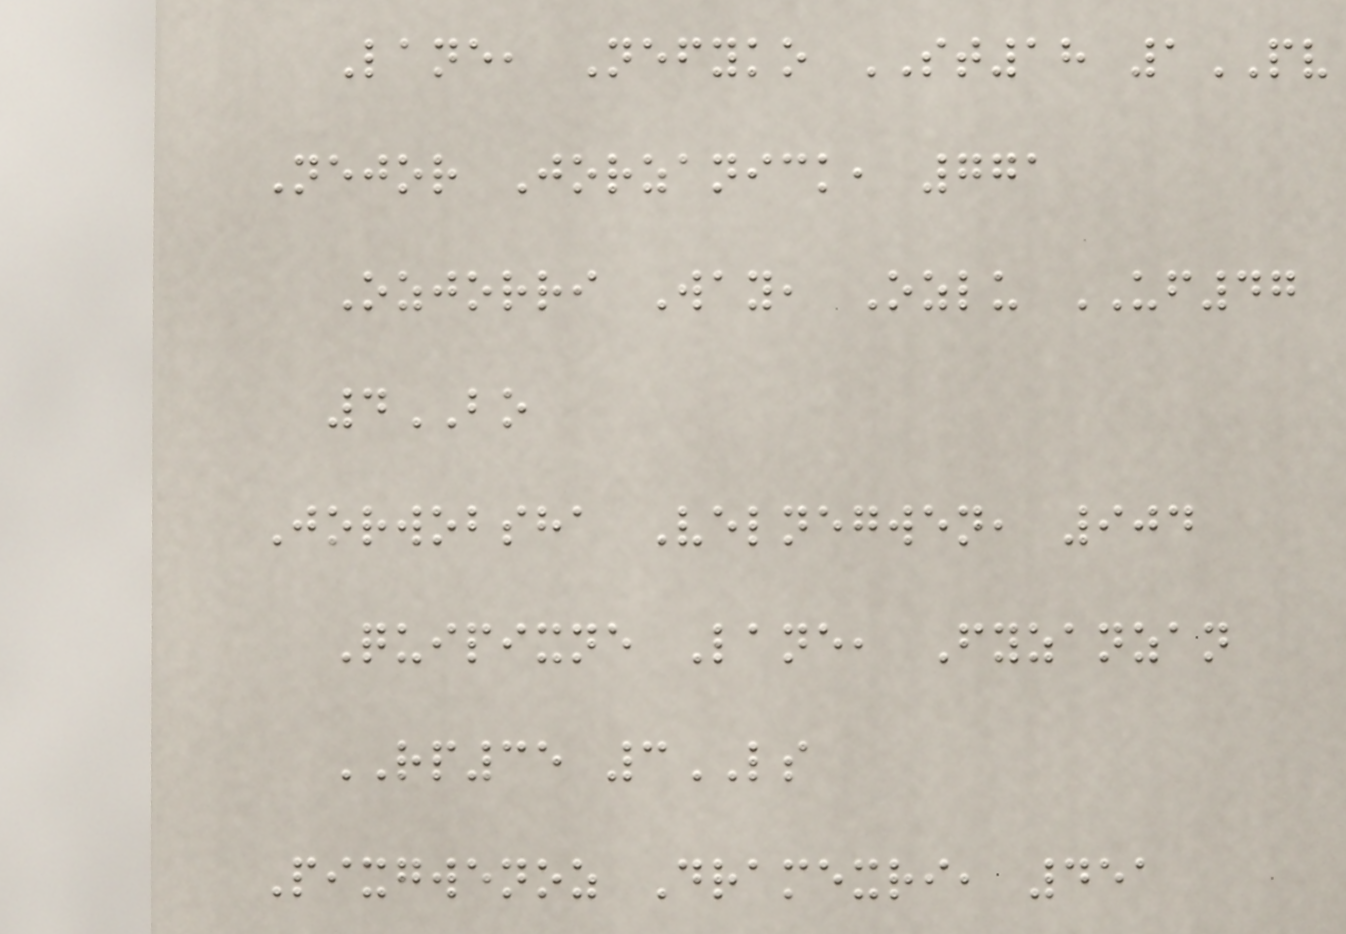Lane, Nefyko ST18 1PV
Nejor Jorzanick, 771
Ozjorri Way, Ozlu UF47
4BO
Jorwobsha Velnegwen, 904
Quipixne Lane, Fyzanzan
RP35 3LS
Pixgwenoz Dramexri, 451
